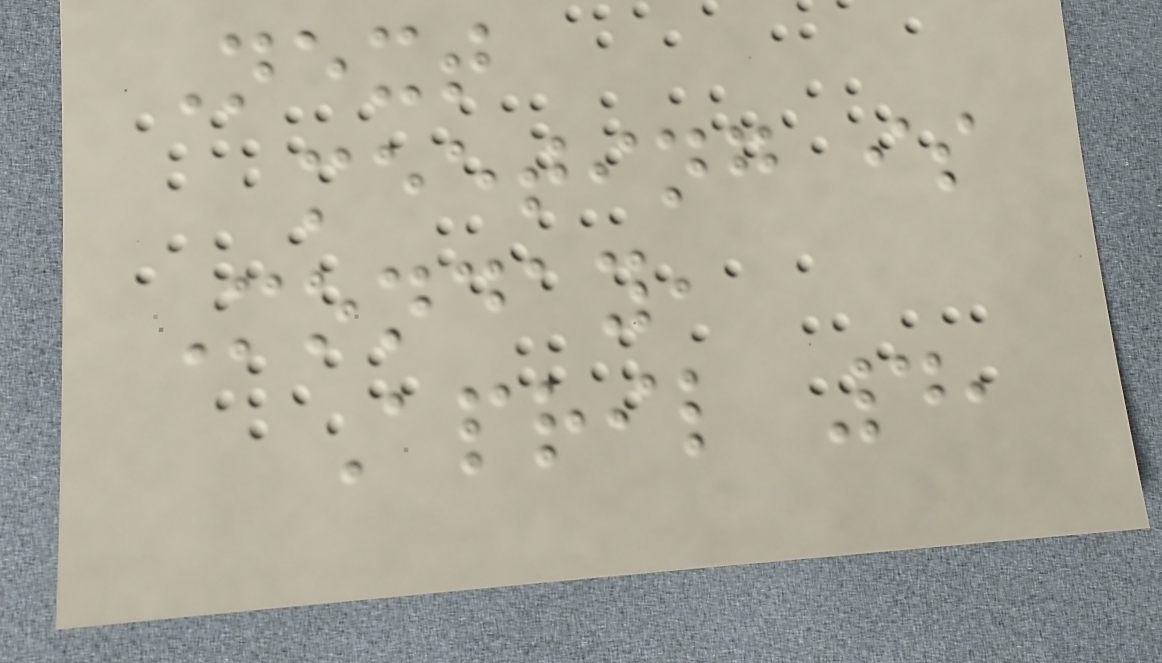Next
meeting is
Monday,
April 4,
